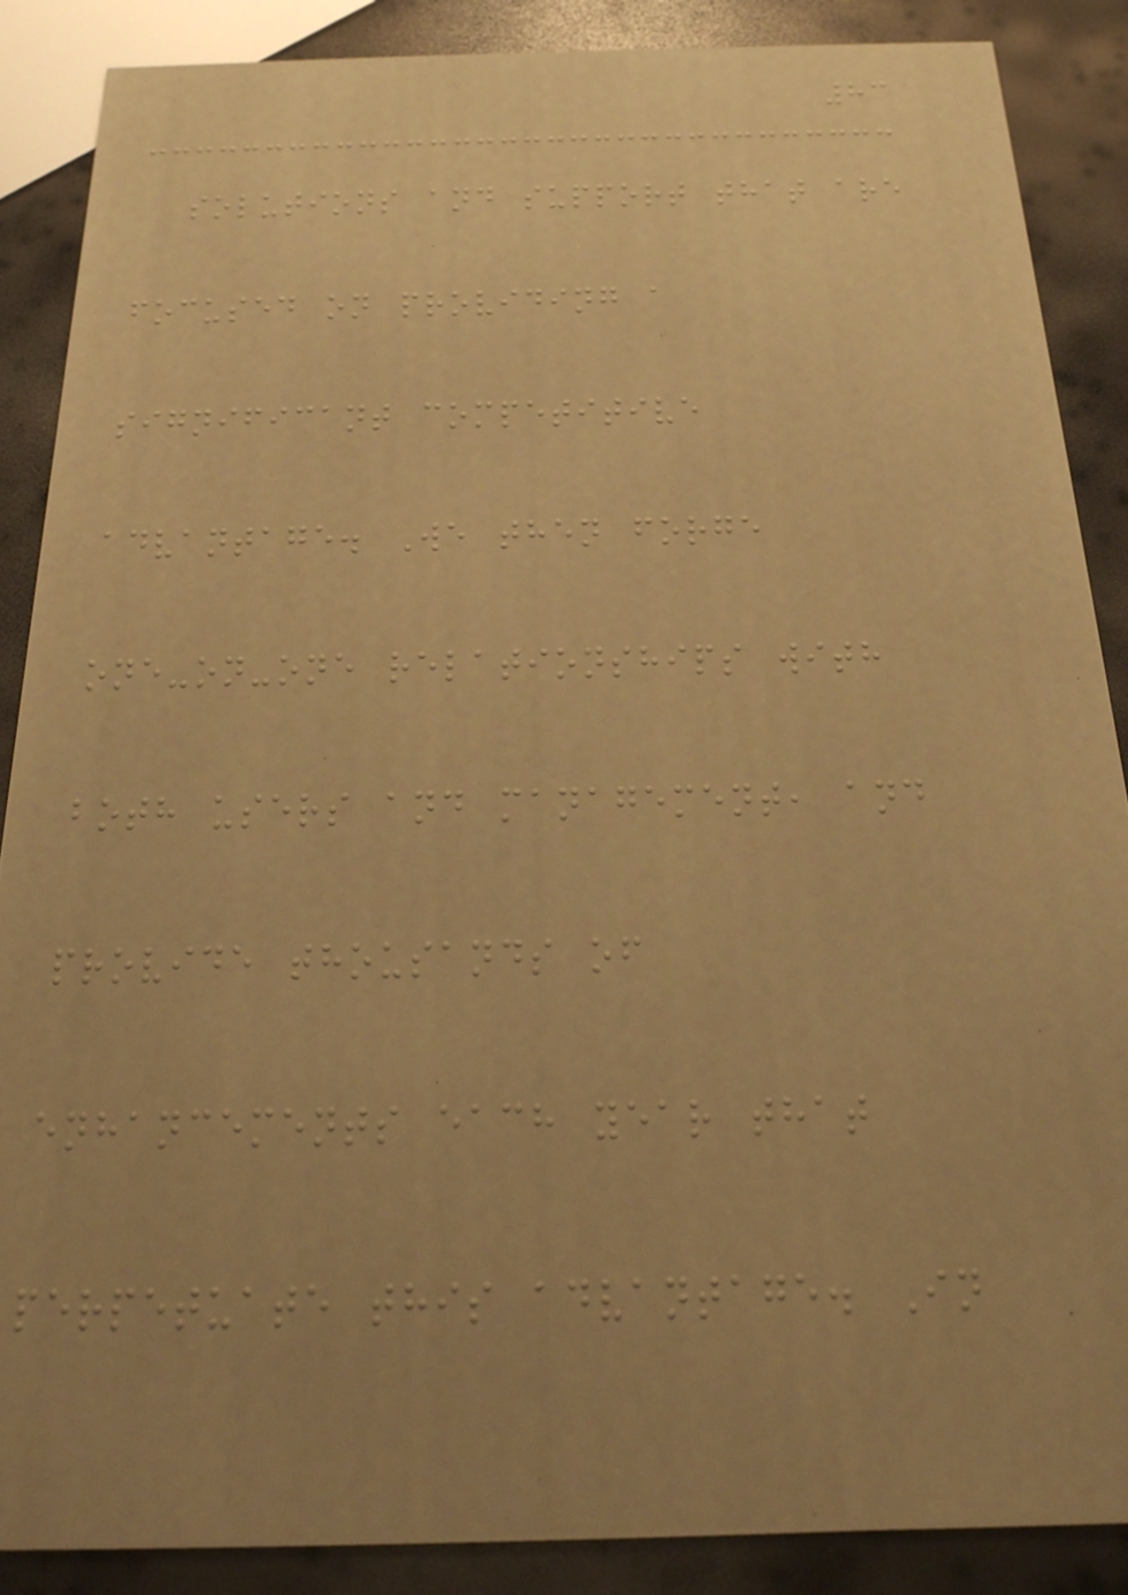83
solutions and support that are
focused on providing a
significant competitive
advantage. We then forge
one-on-one relationships with
both users and management, and
provide thousands of
enhancements each year that
perpetuate this advantage. In
